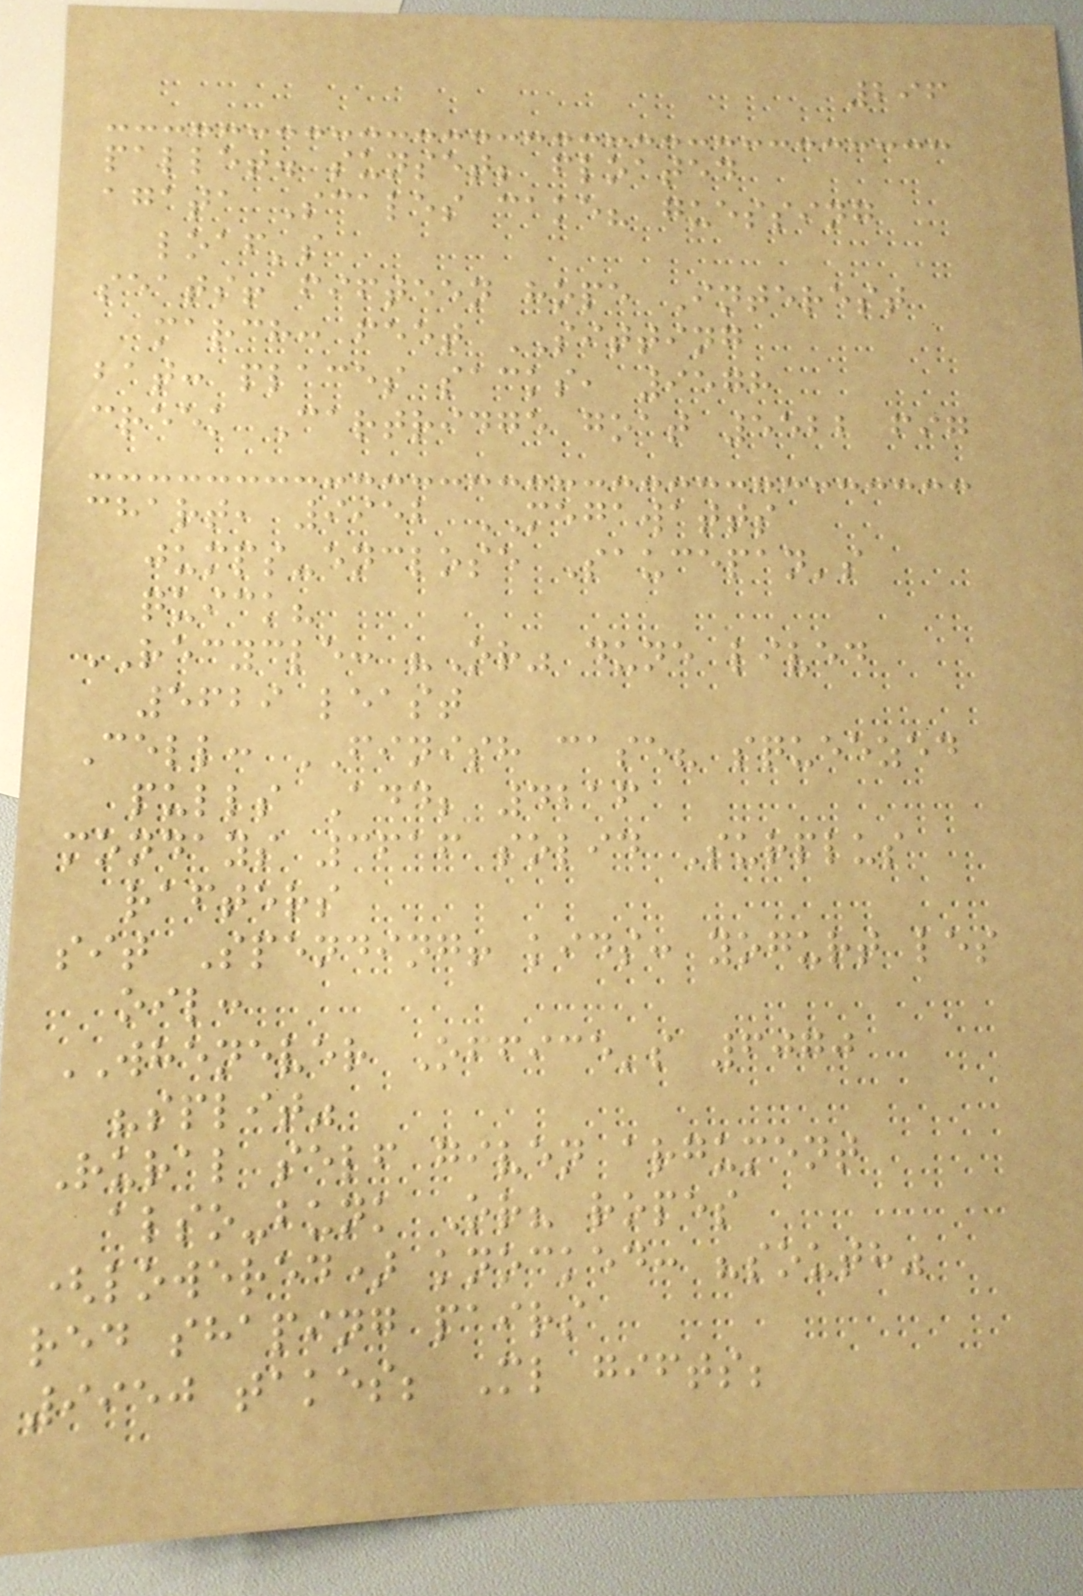296
pallet. sunset; floated
agata Scales cake? guessing
loaf's
seats! fifteen hope Interest
march: feet SITTING
bat: places sacks, 9578
creek Cartridge goat 5522 fig
chart, 9952 MEGAWATTS
jumps-enclose Saucepan's
quick?
RECYCLE: "Or" dune lived
5629 least
Cell: FINISH case? squeezed
pulls Add; 4216
mondays 3616 solid Surplus
rafters
sit Spending! kids: yogurt les
oil:
WHENEVER Office's 6070
"split"
Rural self given argument
also-bunk Or? ropes
(lowered) knocked: "south"
red shaping pairs
9950 takes; Ml gifts;
